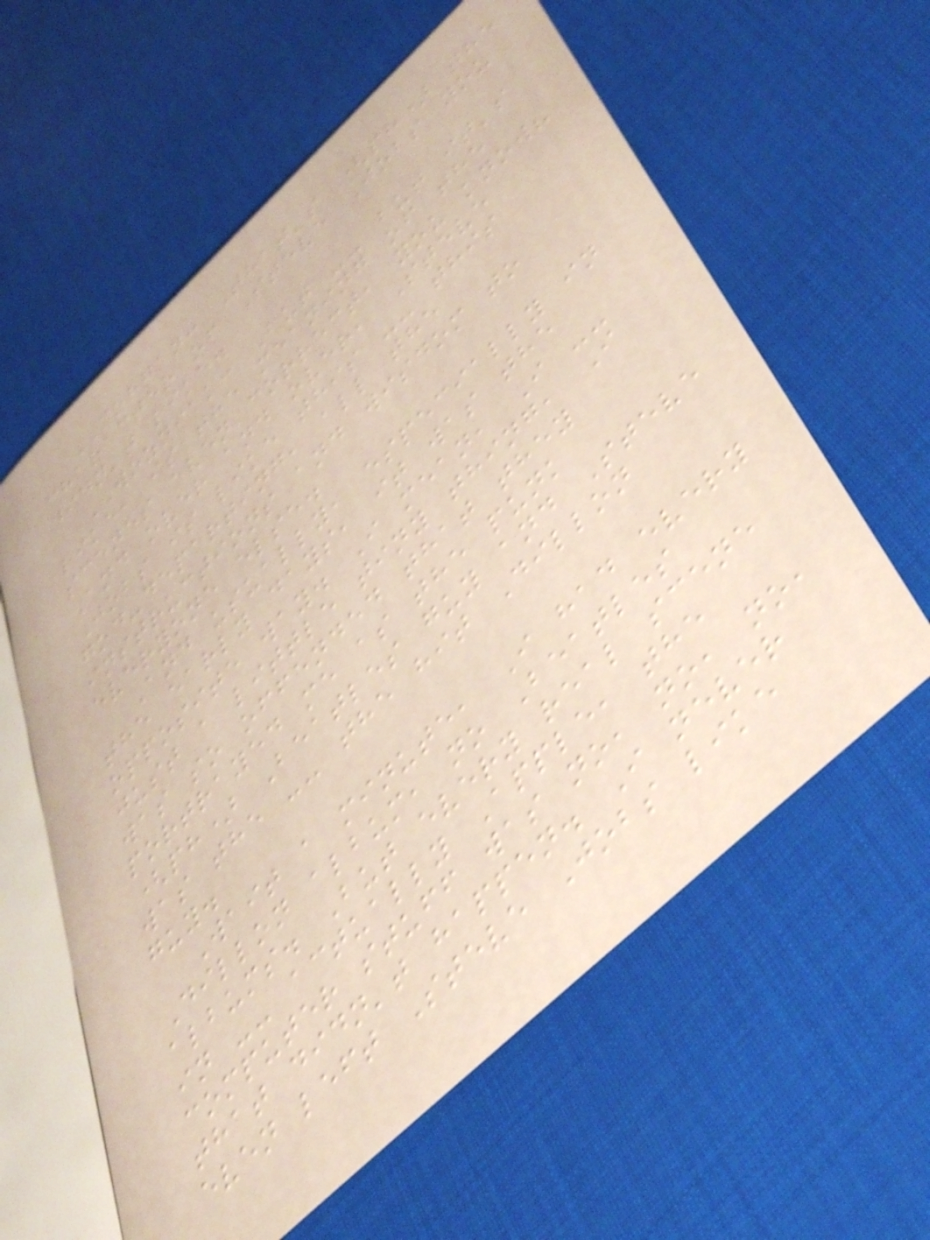MORGAN: That's (ph) the
character of Steve Jobs you
didn't like.
WOZNIAK: But -- but it's
like, is the meaning of the
scenes even correct, you know?
And over and over, Steve
Jobs is like this -- this
god-departing, all the
instructions and wisdom to
everyone else.
And usually, especially in
the early days, it was the
opposite way. I mean, I --
just a little tiny thing, I
was so offended that they
portrayed me as the punk
(ph) Beatles guy and Steve
was the -- the hit Dillon
guy.
Wait a minute, I had every
Dillon album, no Beatles
albums. But every real scene
in -- actually Apple, the
computer stuff was no, no, no,
that didn't happen. I never
even left Steve Jobs like
